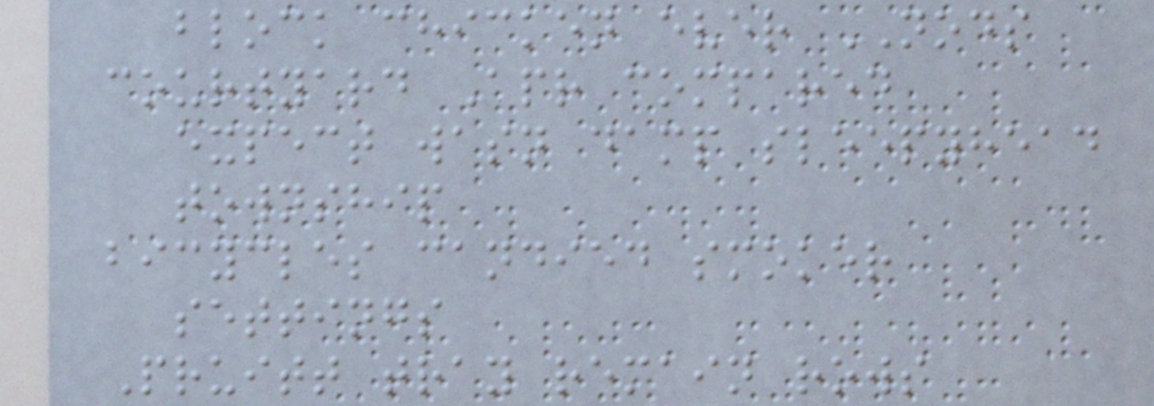block chicken ever NODS
courtyard Apr compared
expect wasn damp sleepyhead
township
bicycles candied smoker
settings
Pruitt tray remain rows
